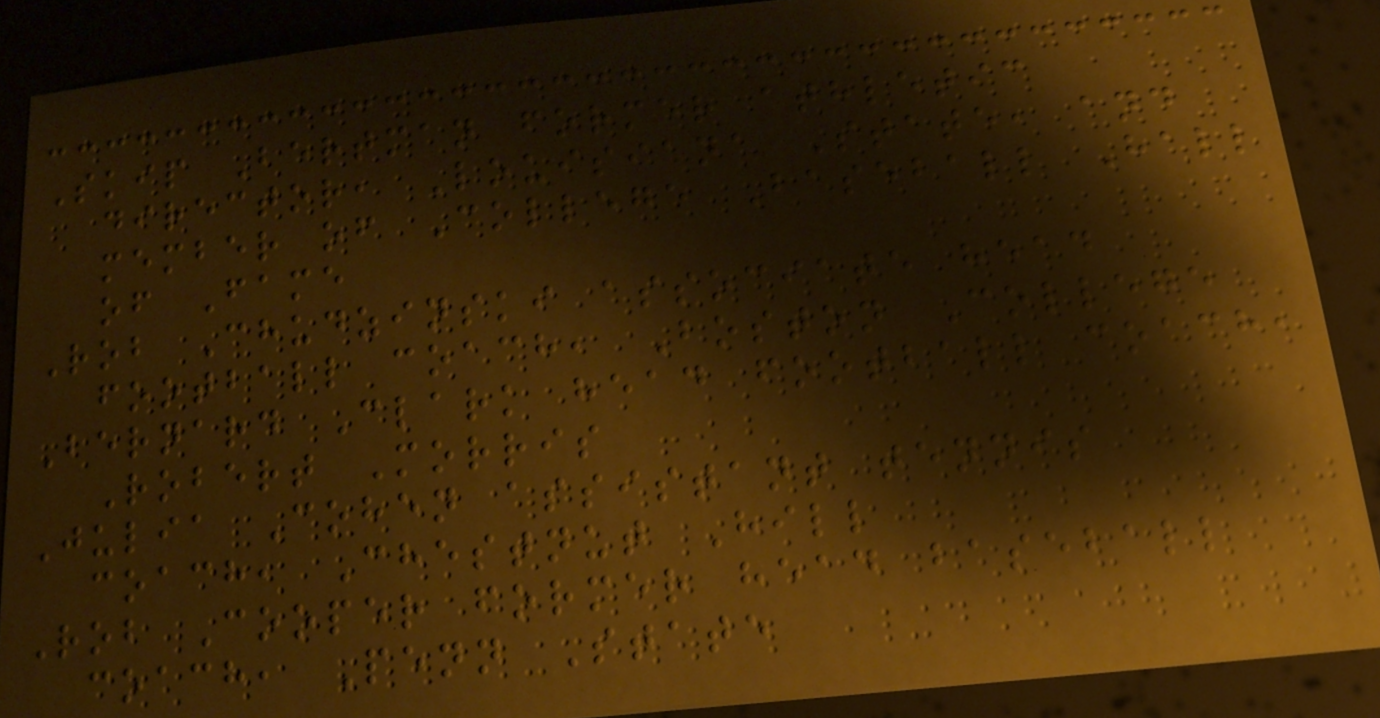Skip Bertman former athletic
director, Louisiana State, and
member of College Baseball Hall
of Fame
Rob Chudzinski associate head
football coach, Boston College
Bernard Clark head football coach,
Robert Morris
Julia Cohen assistant tennis
coach, Chestnut Hill
Rob Cooper former head baseball
coach, Penn State
